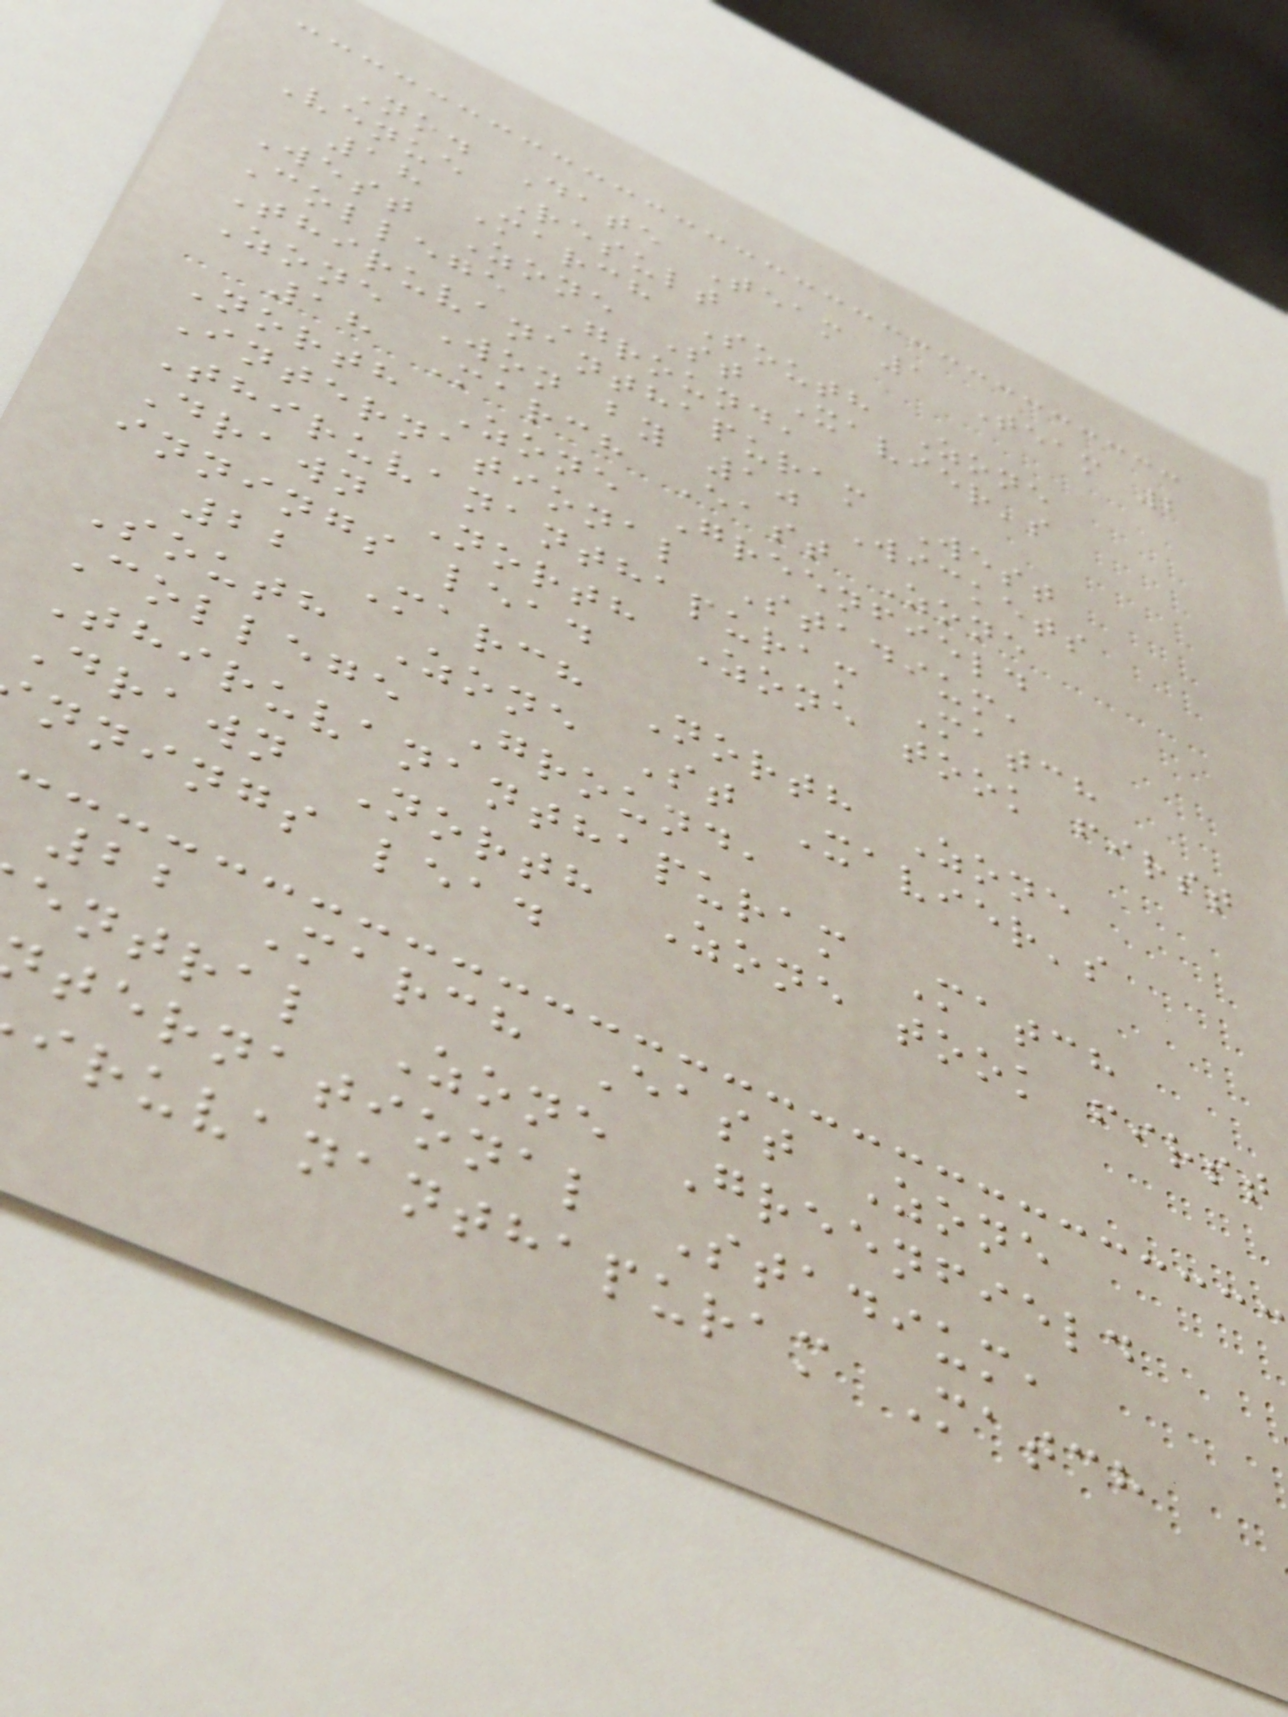No. Date Team 1 Team 2
Venue Result
18 March South Zone
West Zone St Xavier's
College Ground,
Thiruvananthapuram West
Zone Won by 10 Wickets
18 March East Zone
North Zone Greenfield
International Stadium,
Thiruvananthapuram Match
Drawn North Zone took first
innings lead
22 March North Zone
South Zone St Xavier's
College Ground,
Thiruvananthapuram Match
Drawn North Zone took first
nnings lead
22 March East Zone
entral Zone Greenfield
ternational Stadium,
iruvananthapuram Match
